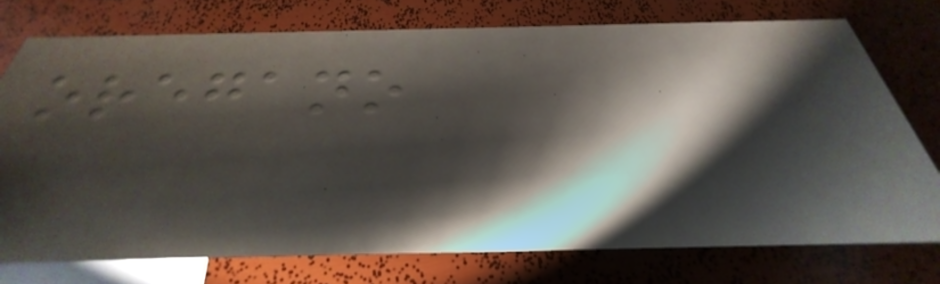oregano
